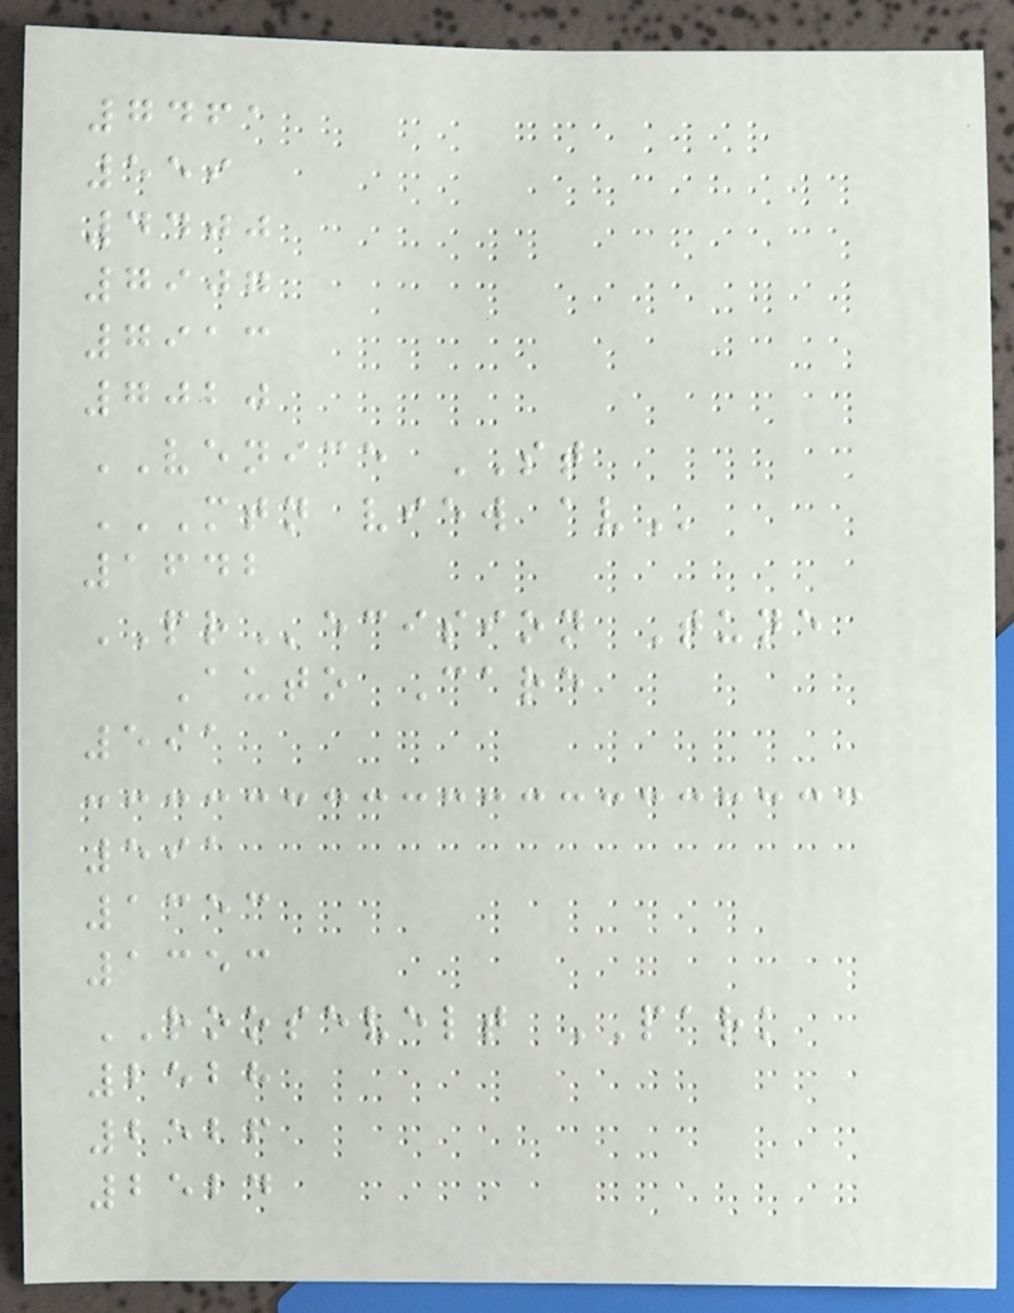7461
559
4400
7907
7913
7020
VENICE ST
MTN VIEW AV
1642
PRecision Tune
Auto Care
591
591
1353
1353
ROOSEVELT PARK
2528
2526
2524
